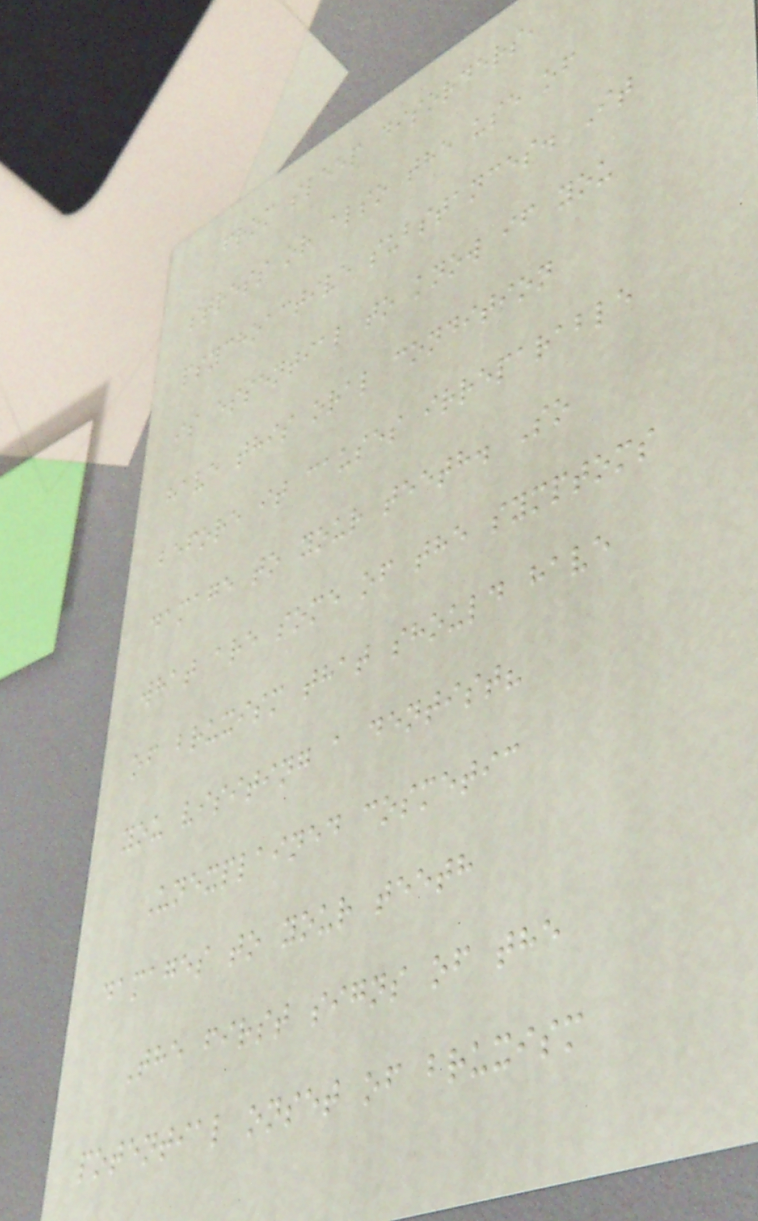from sleep disorders,
stress or also the use of
psychoactive substances. It
is essential to know if you
have this oral condition
before it causes irreparable
damage to your teeth. So
what are some of the symptoms
of bruxism that should have
you visiting a dentist?
Unexplained cosmetic
damages to your teeth
The first signs of the
potential onset of bruxism
